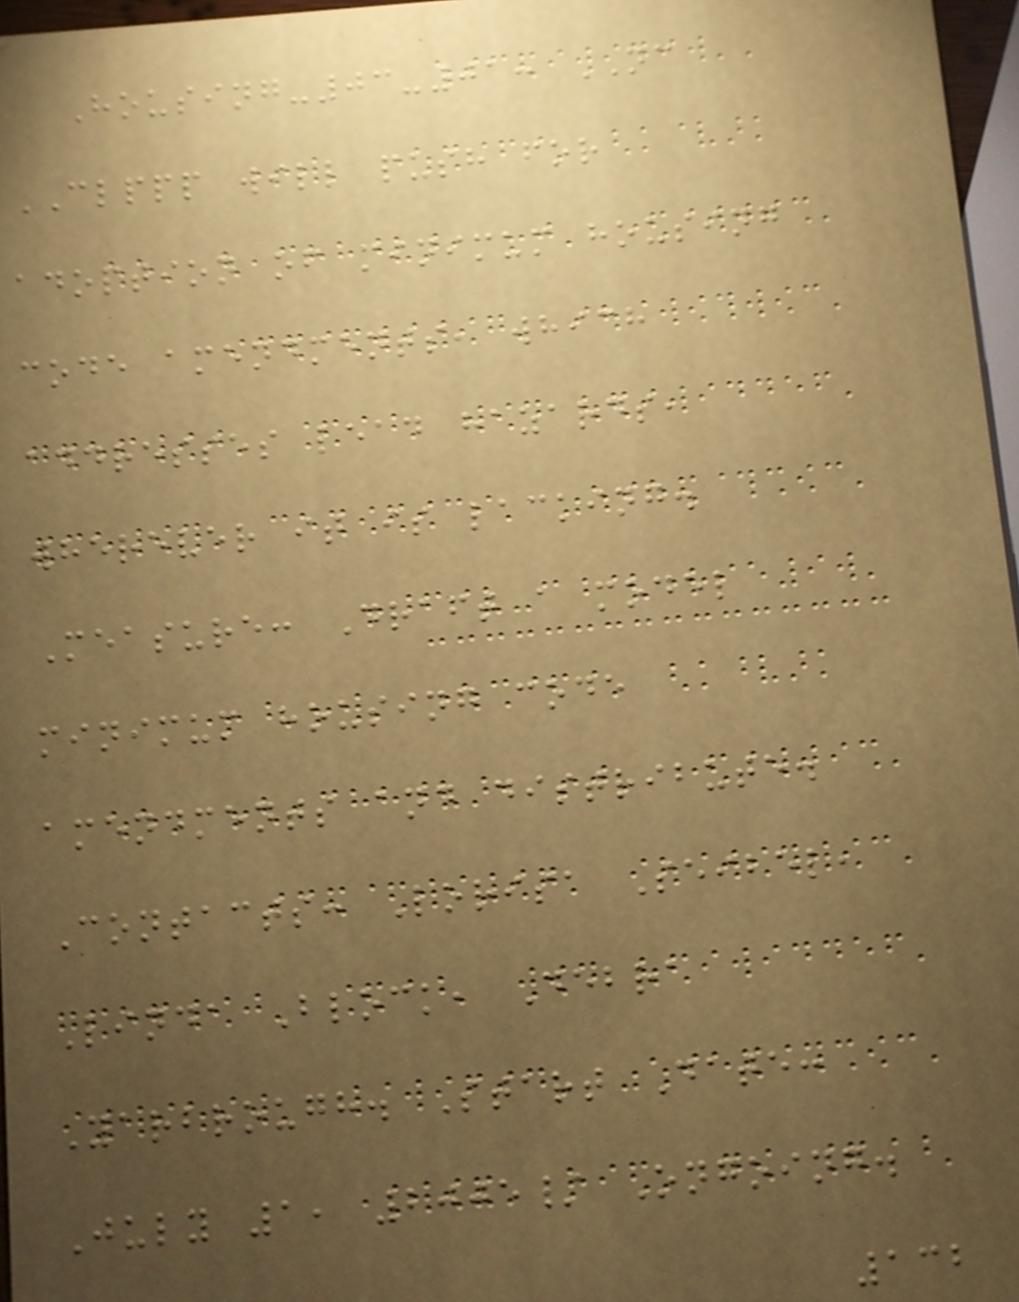Housing-03-01: NC
CLPPP will push for
adoption of minimum housing
code amendments, which
addresses lead hazards,
wherever it is lacking.
Measure: Draft a model
minimum housing code
amendments and distribute.
Contacts: Lorisa Seibel,
Linda Block, Debra
Yarbrough. Start Date:
July 1, 2005/ Ongoing.
132
